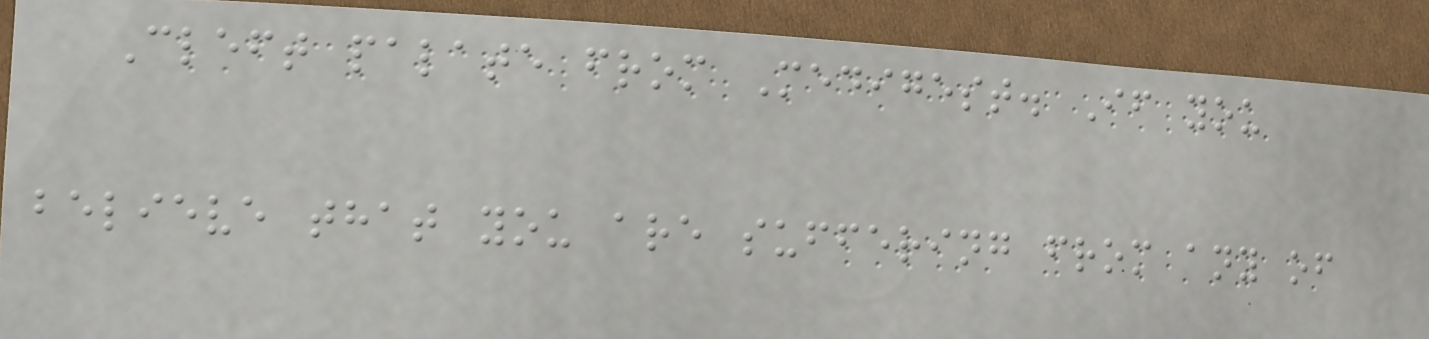Cleft palate from Medigest. If you
believe that you are suffering from any of
